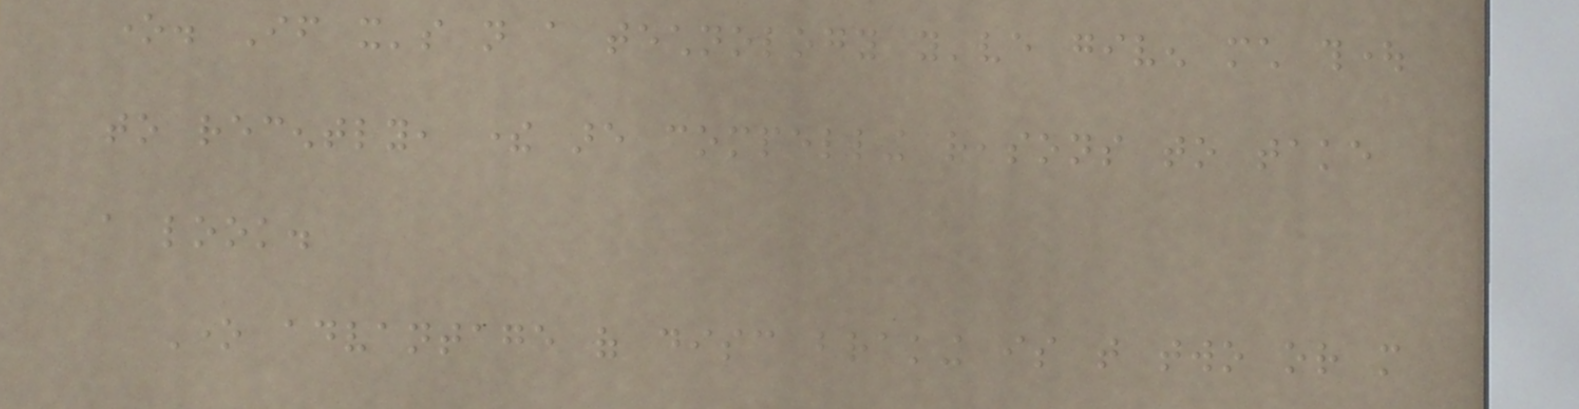one. If it's not a technology you've given much thought
to recently, there are compelling reasons to take
a look.
One advantage of disc braking is that two or more
